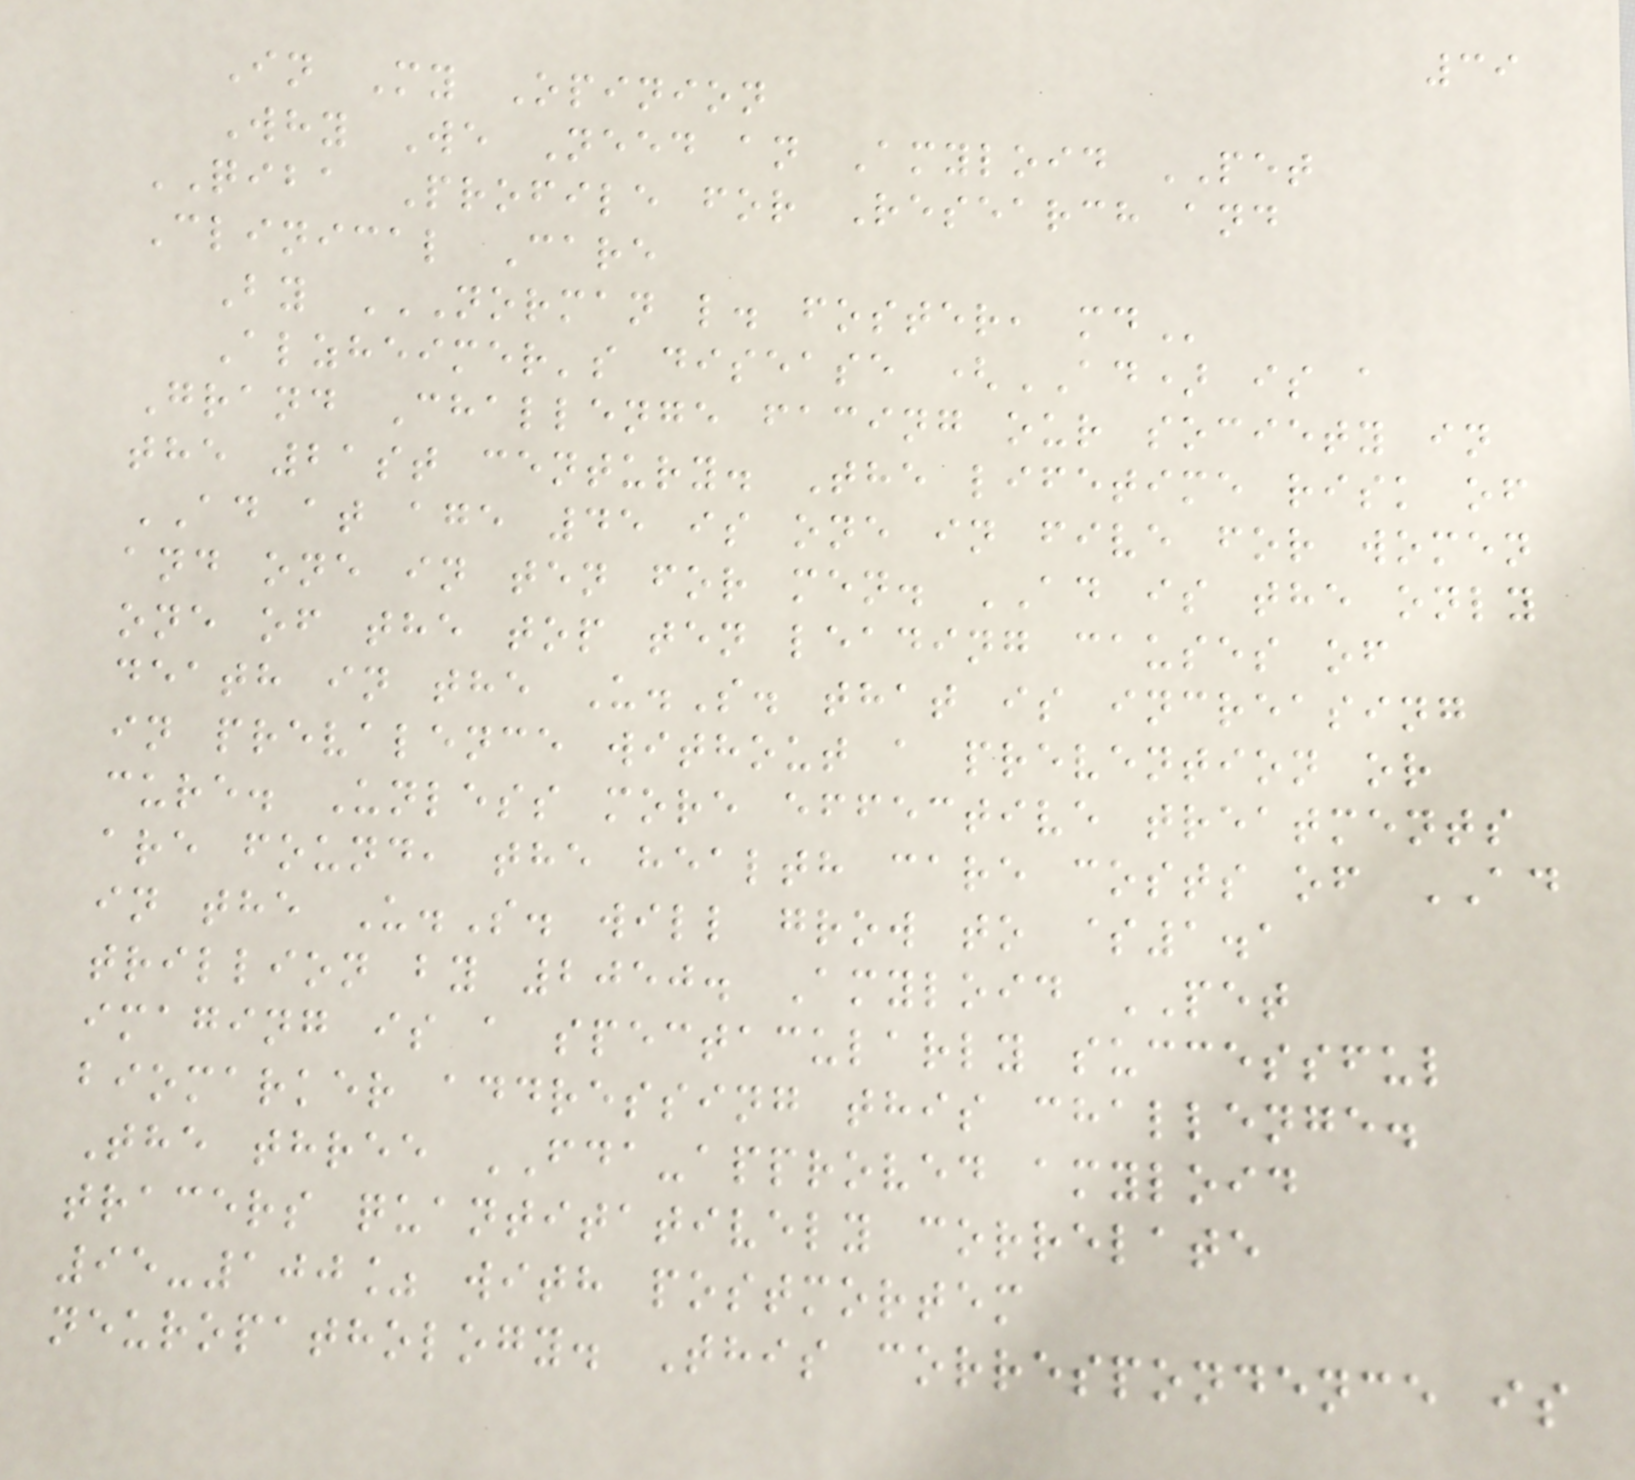39
In My Opinion
Why We Need an Amyloid PET
QIBA Profile for Research and
Clinical Care
By NORMAN L. FOSTER, MD
Alzheimer's disease (AD) is a
Grand Challenge facing our society in
the 21st century. The lifetime risk of
AD at age 45 is one in five for women
and one in ten for men. AD is the only
one of the top ten leading causes of
death in the U.S. that is increasing
in prevalence without a prevention or
cure. Unless more effective treatments
are found, the health care costs of AD
in the U.S. will grow to $1.1
trillion by 2050. Amyloid PET
imaging is a spectacularly successful
biomarker addressing this challenge.
The three FDA-approved amyloid
tracers quantitatively correlate
95-100% with postmortem
neuropathology. This correspondence is
